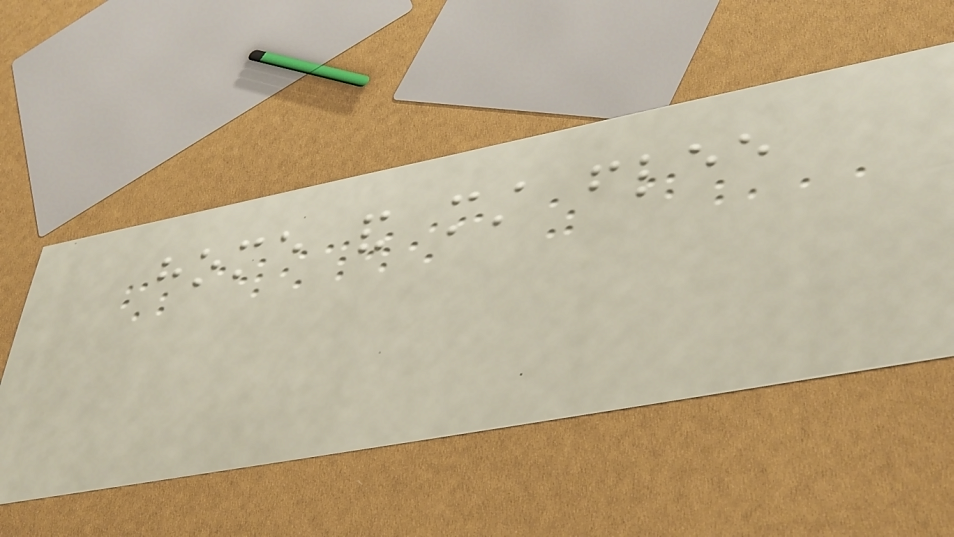home and must flee
